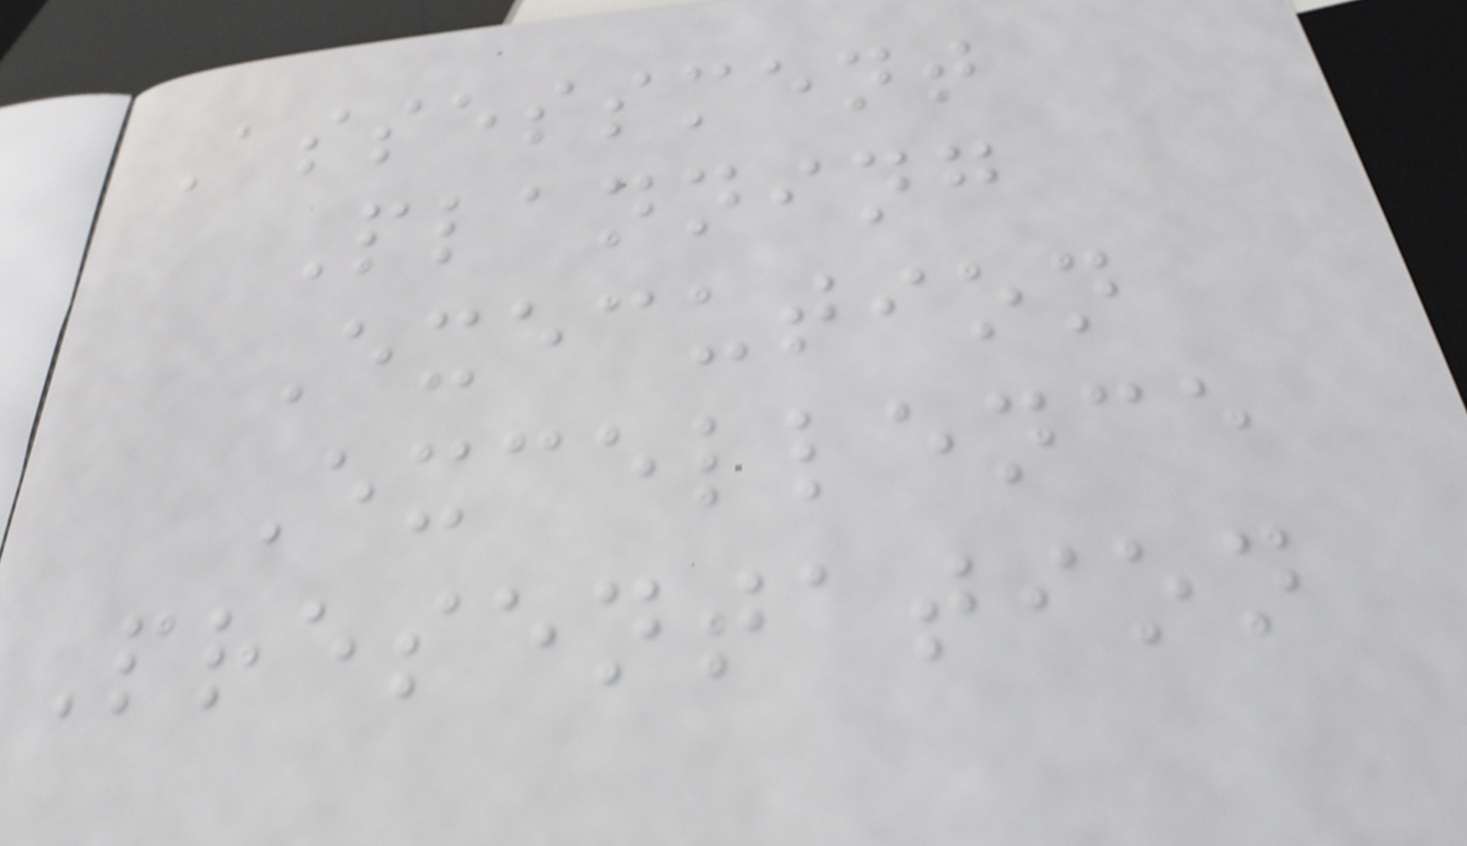Assessment
Planning
Execution
Excellence
Presentation
